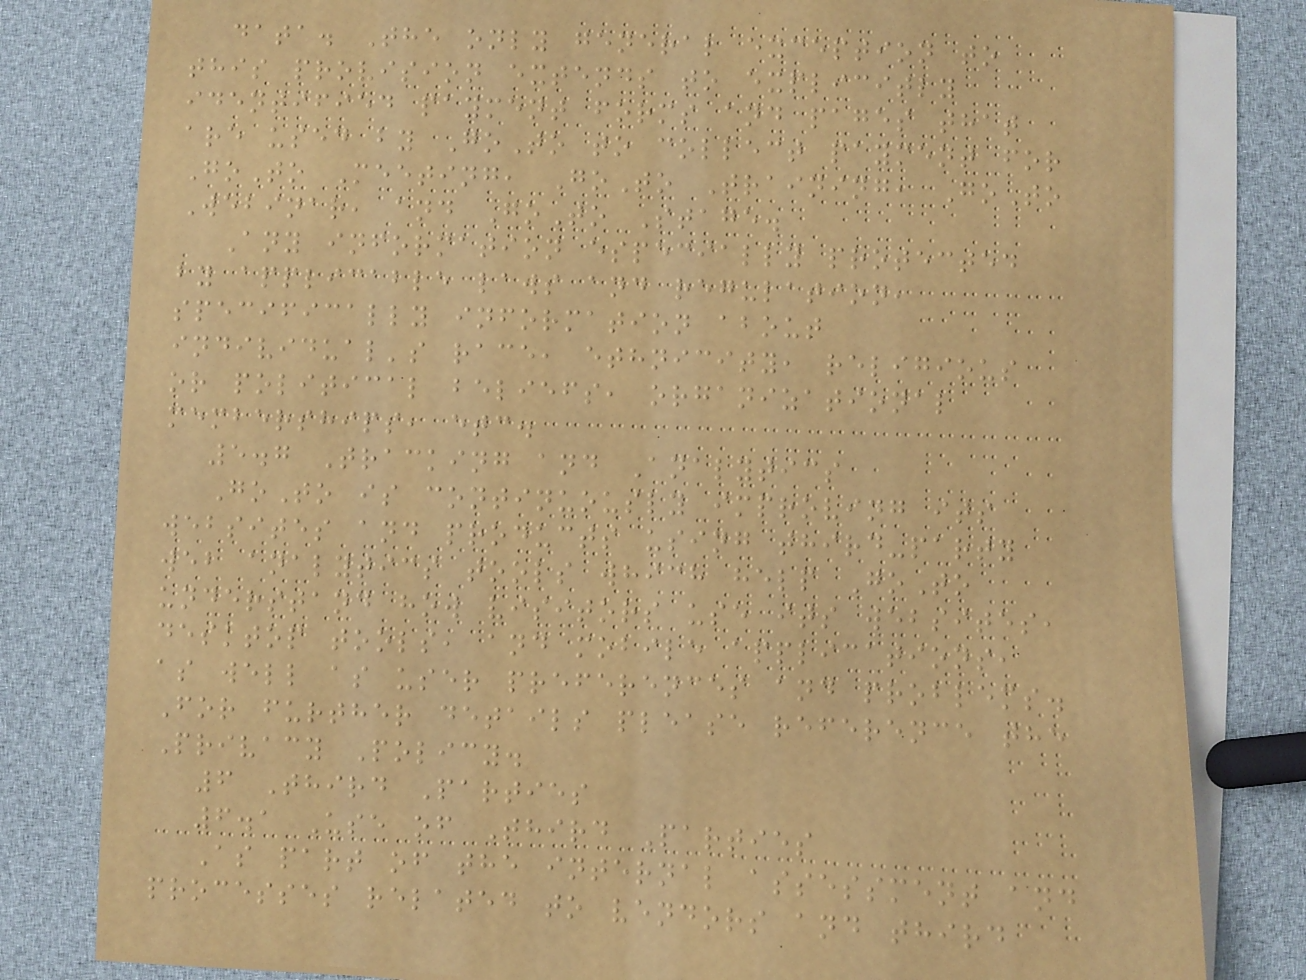data. The only general exception to
this provision extends to explicitly
identified payment forms and pages that
are used by GoTo to collect payment for
GoTo Meeting, GoTo Training, GoTo
Webinar, and GoTo Stage.
Any information especially protected
by applicable laws and regulation,
specifically information about
individual's race, ethnicity, religious
or political beliefs, organizational
memberships, etc.
5.7 Tracking and Analytics
GoTo is continuously improving its
websites and products using third-party
web analytics tools which help GoTo
understand how visitors use its websites,
desktop tools, and mobile applications,
as well as user preferences and problems.
For further details please reference the
Privacy Policy.
6 Third Parties
6.1 Use of Third Parties
As part of the internal assessment and
processes related to vendors and third
